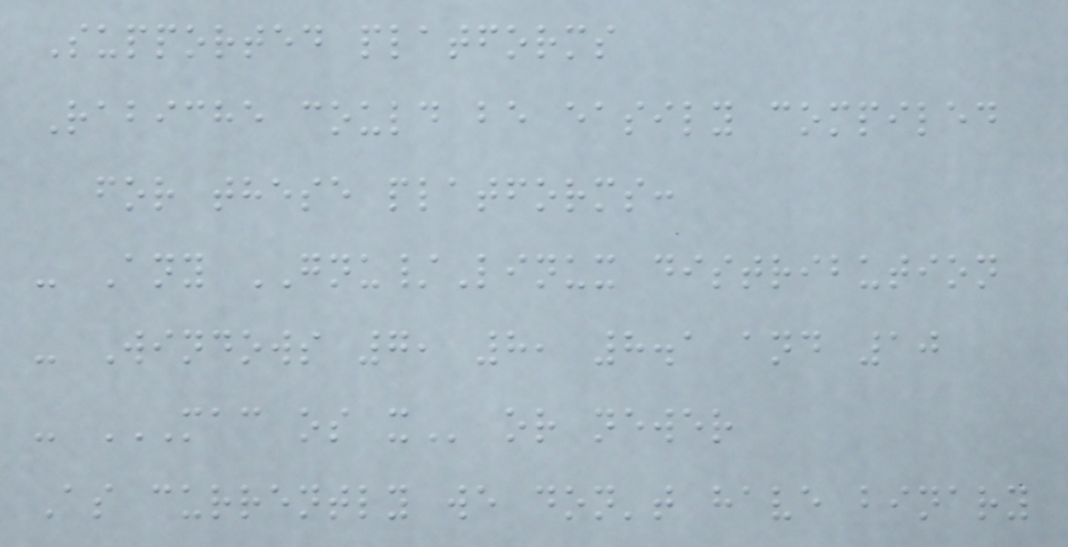Supported platforms
Rabiche could be easily compiled
for these platforms:
- Any GNU/Linux distribution
- Windows 7, 8, 8.1 and 10
- MAC OS X or newer
As currently we don't have binary
